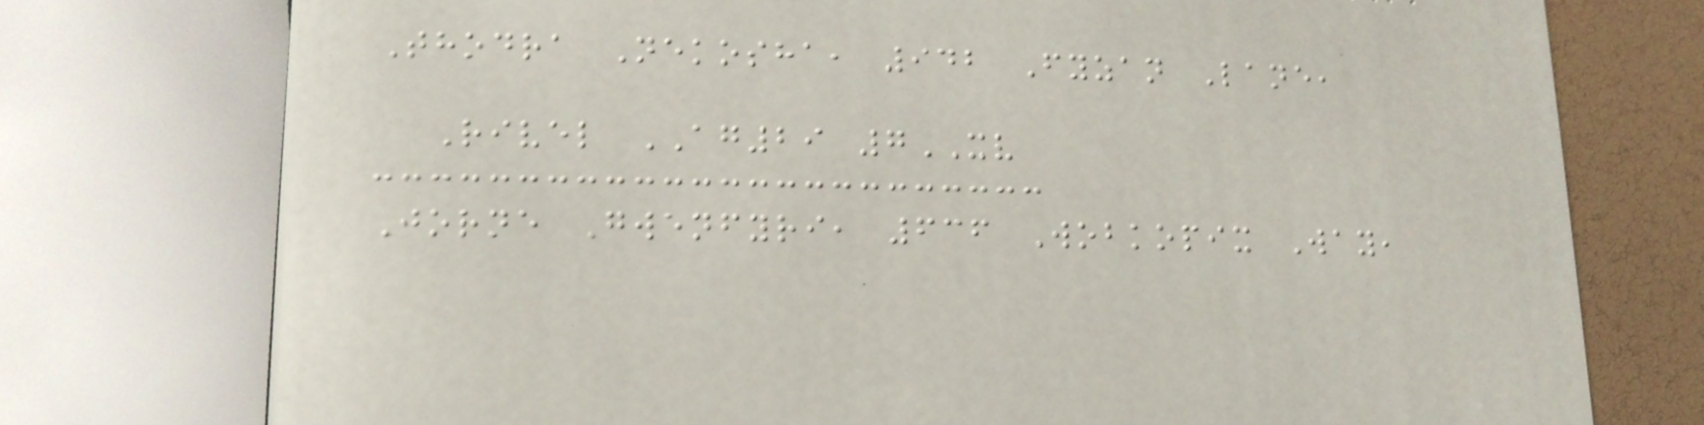Thodra Nekosha, 942 Fyzan Lane,
Rivel AG29 7XV
Jorne Gwenfyri, 636 Wobkopix Way,
